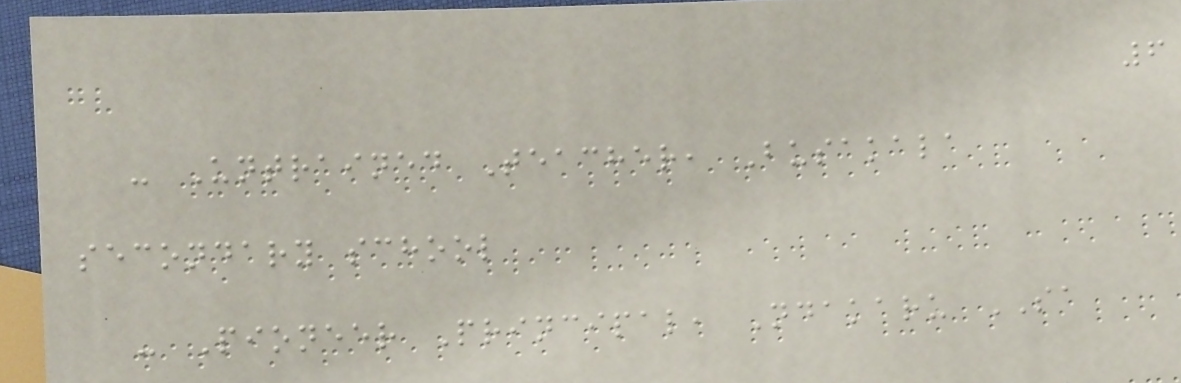6
- Untrained Teacher, Busakala
secondary school
- Pioneer Principal, Ndakaru SA
